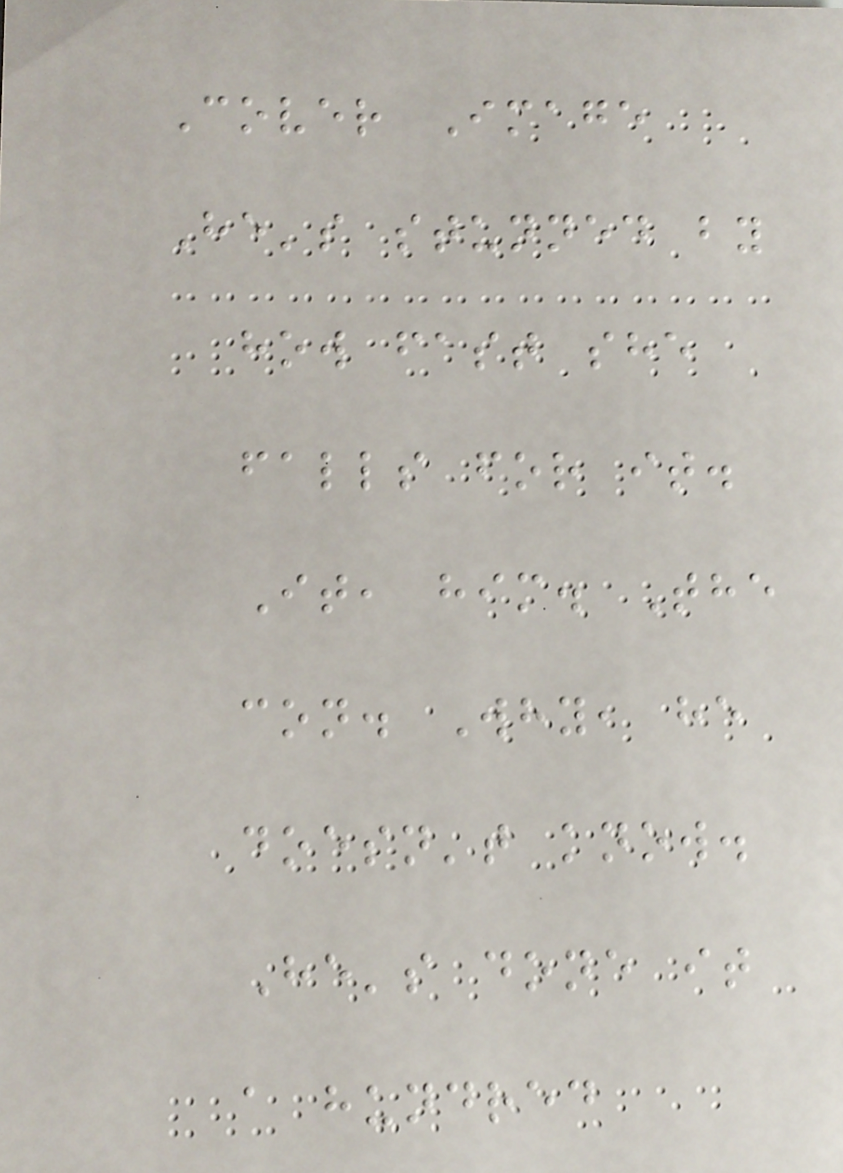Cover Image
He's stunned by
how fast she
falls for it.
It, him. The
con. Why, he
doesn't know.
He's done it
a hundred
